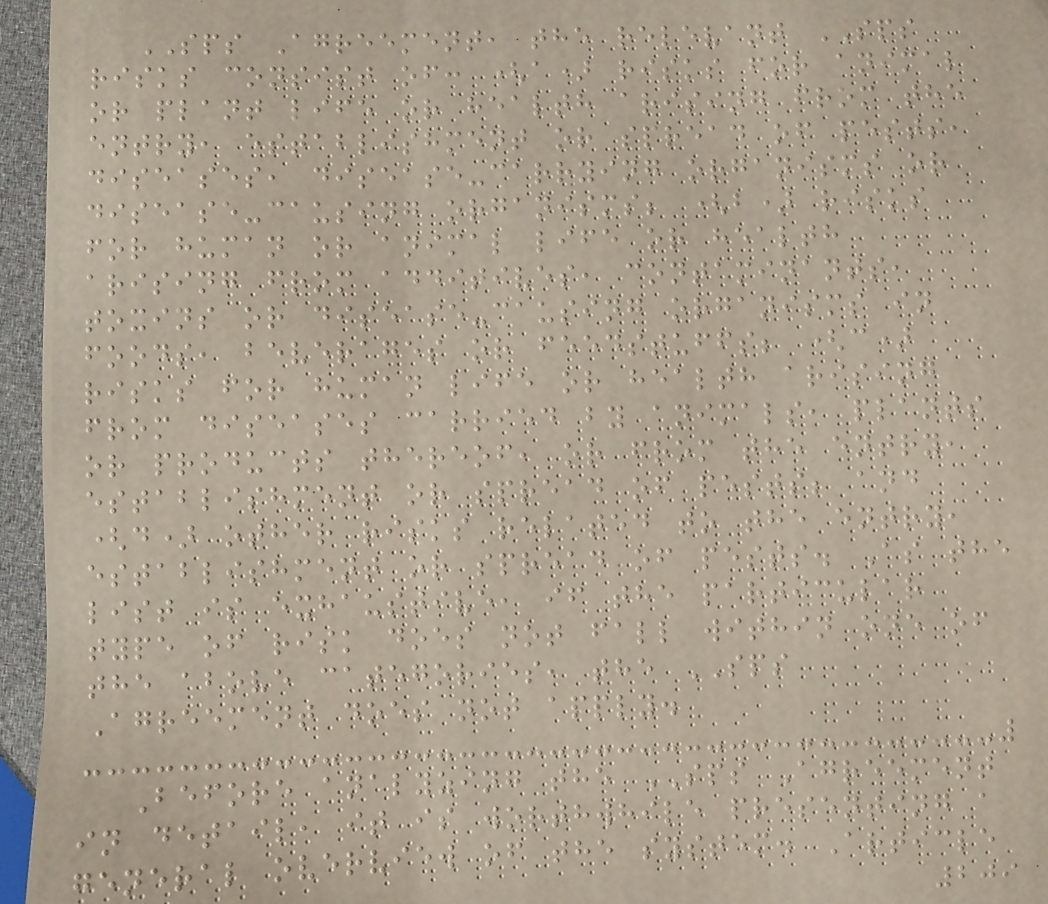SPS Agreement, the relevant SPS
risks consist of: (a) risks for animal
or plant life or health arising from the
entry, establishment or spread of pests,
diseases, disease-carrying organisms or
disease-causing organisms; (b) risks
for human or animal life or health
arising from additives, contaminants,
toxins or disease-causing organisms in
foods, beverages or feedstuffs; (c)
risks for human life or health arising
from diseases carried by animals, plants
or products thereof, or from the entry,
establishment or spread of pests; and
(d) other risks related to the entry,
establishment or spread of pests. As the
list is exhaustive, if the particular
type of risk does not fall within one of
the above categories, the SPS
Agreement does not apply.
Before analyzing the SPS Agreement
in detail, it is worthwhile presenting a
general overview of the system. Article
209
